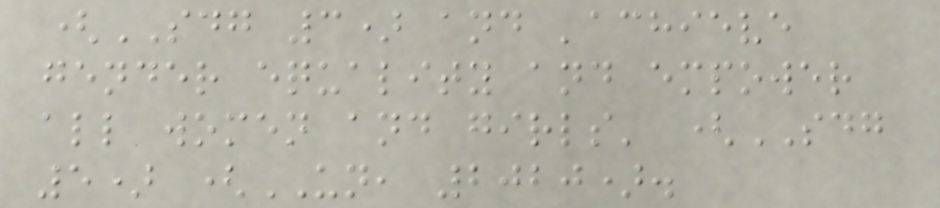(SDG 3) and 'achieve
gender equality and empower
all women and girls' (SDG
5) (UN, 2020).
